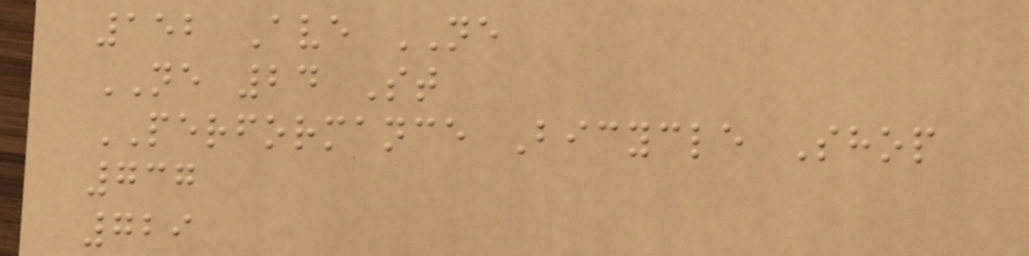152 Ave NE
NE 24 St
PERFORMANCE Bicycle Shop
737
729
